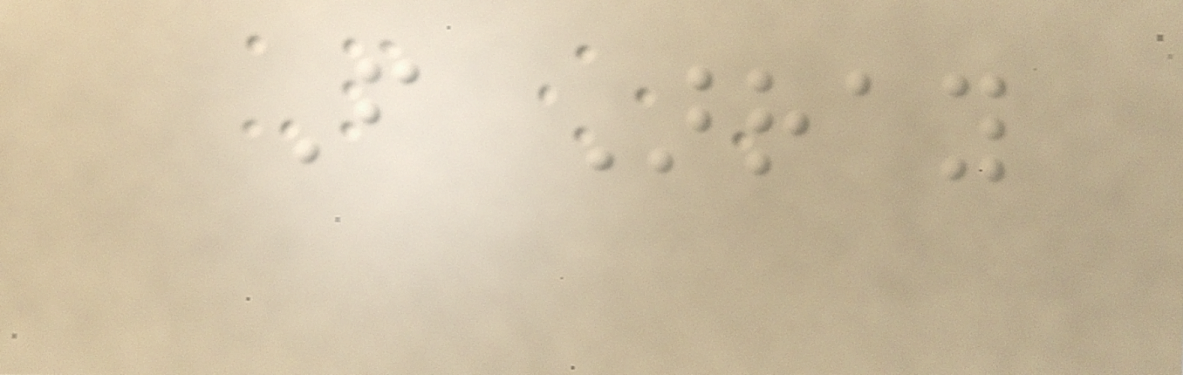From Array
